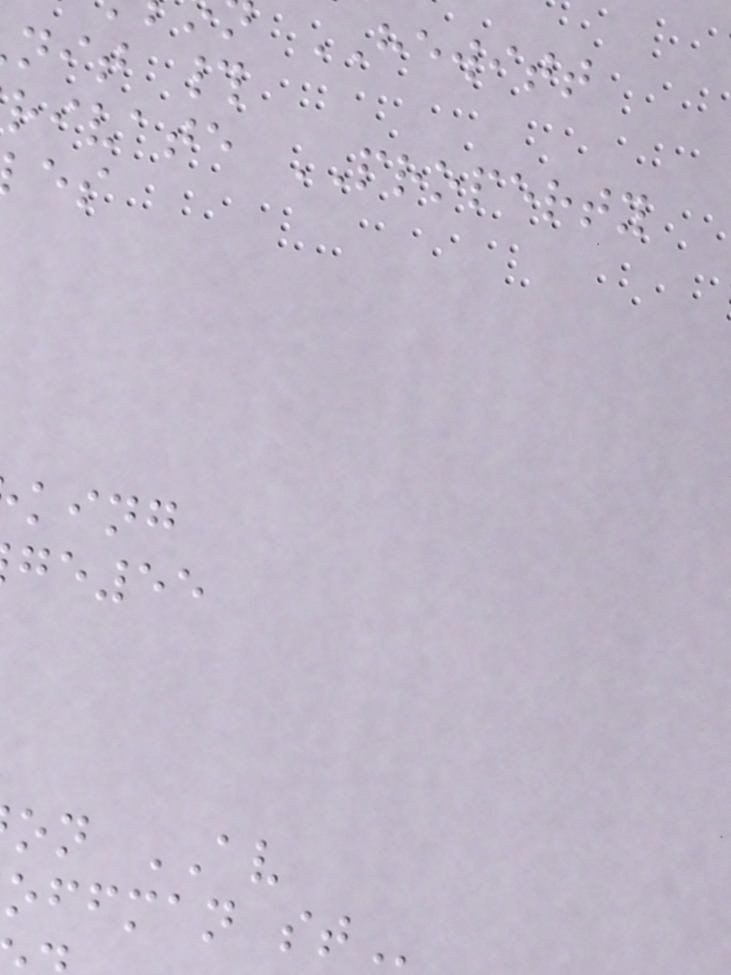HEWITT
nit #
rivate PROPERTY
king
ge55
on AV
offman
